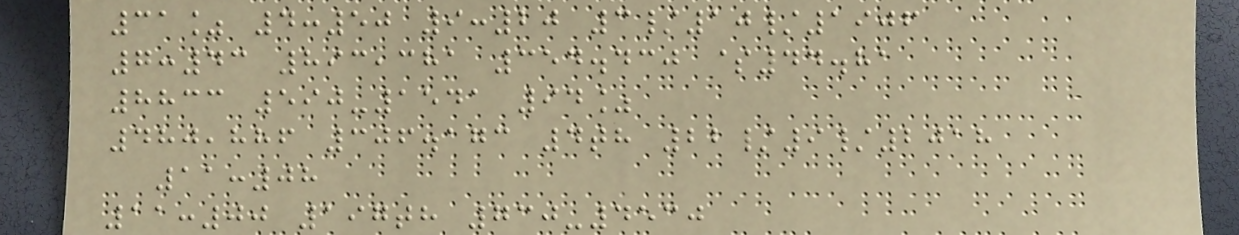31% 4:50 9:20 3/10/1906
7:43 893,381 354.430 $44.81
8833 590-1541 94%
480,886 306.173 4th 22/9/2018
11:08
11:00 197th 730-4530
